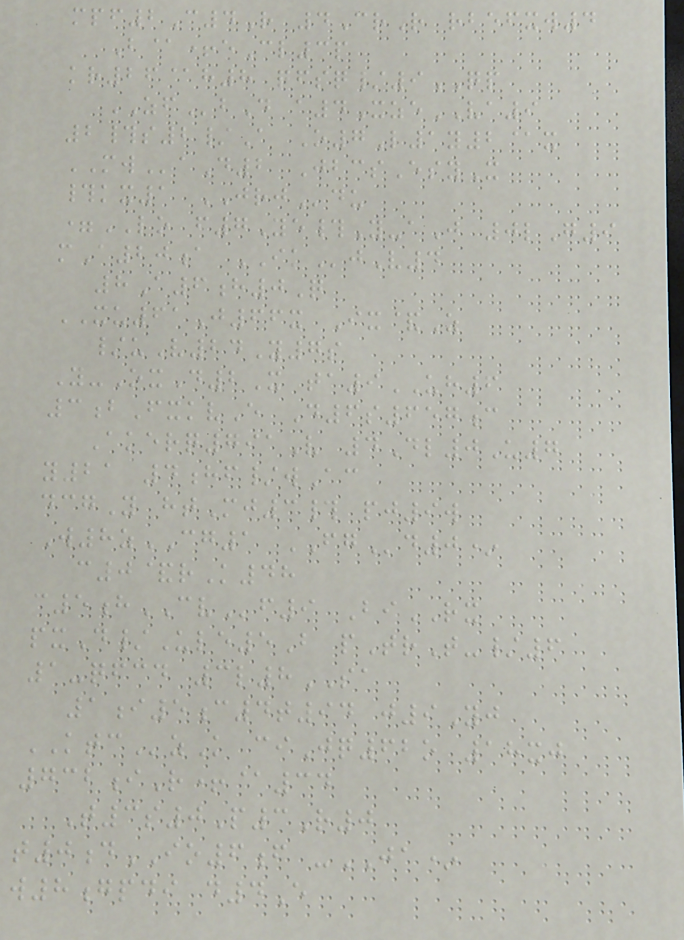mpf2C4R 4CrR rbefxw4
B@+eCl3p
kr26@h8 qfsq/9QP
ZFbD a4XzeVA9
2#s2/A O7L1y2@x
MWaD2 JbcsEsyX
#kx1 JRJdu
=LO f7Ye#Y-aJ 0lG9
mA20a IKjV4
8A6h0Q
XU61J66x Ix&Z
/uV24Y7s
Y-OxD2X ta9UH6
3bFxkvE D6s657c
Akerq791V 4Dl0U7
y21 4hf/wAc
dcgY htMj3# pj9w
W8zCG1 FGd0*
c0&rK48
c5hCVf9 BiRX
pxD/Ule5B pTrT-/6
1-qfcd 3l8SA
1i5c4t94 j9Yj
KTCzK ciJq62o 18xj
732iR+@34
T3s0P3R0
t0dIO6f -JA*
w8gpdi d4E
